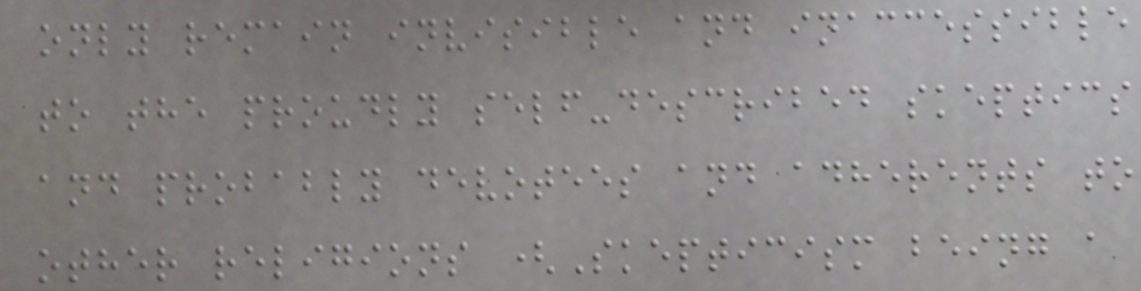only remain invisible and inaccessible
to the proudly self-described skeptics
and probably devotees and adherents to
other religions (Skepticism being a
